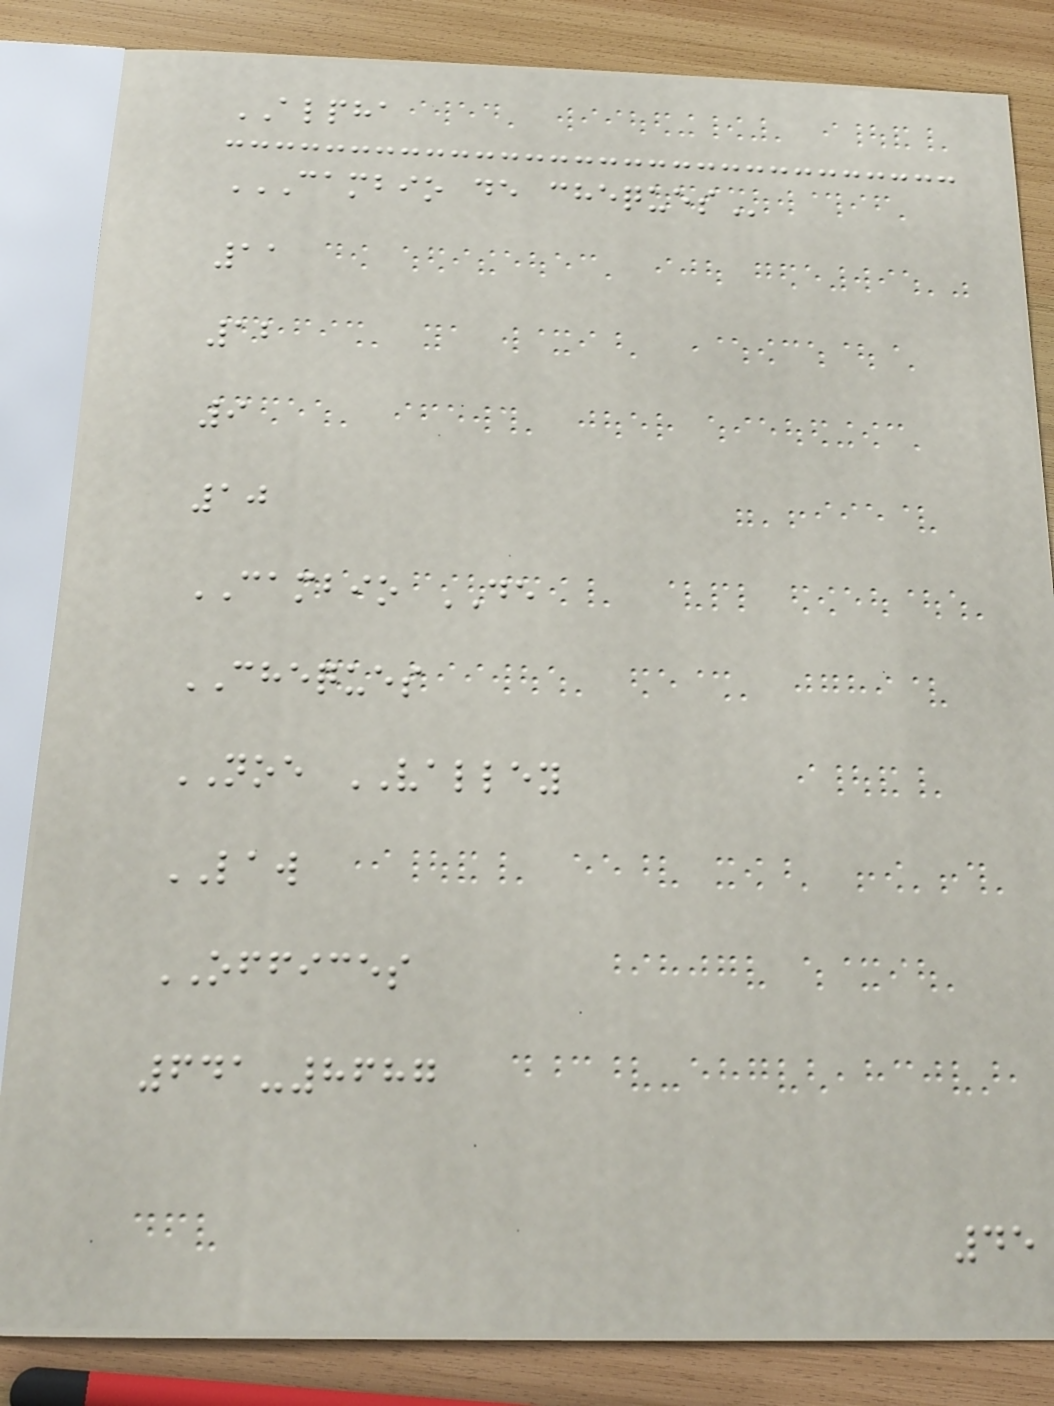ALPHA
CAMBIO DE CHEQUES
11
12
9
10
CAMBIO DE
CHEQUES
NOE VALLEY
LAW
OFFICES
641-8687
45
